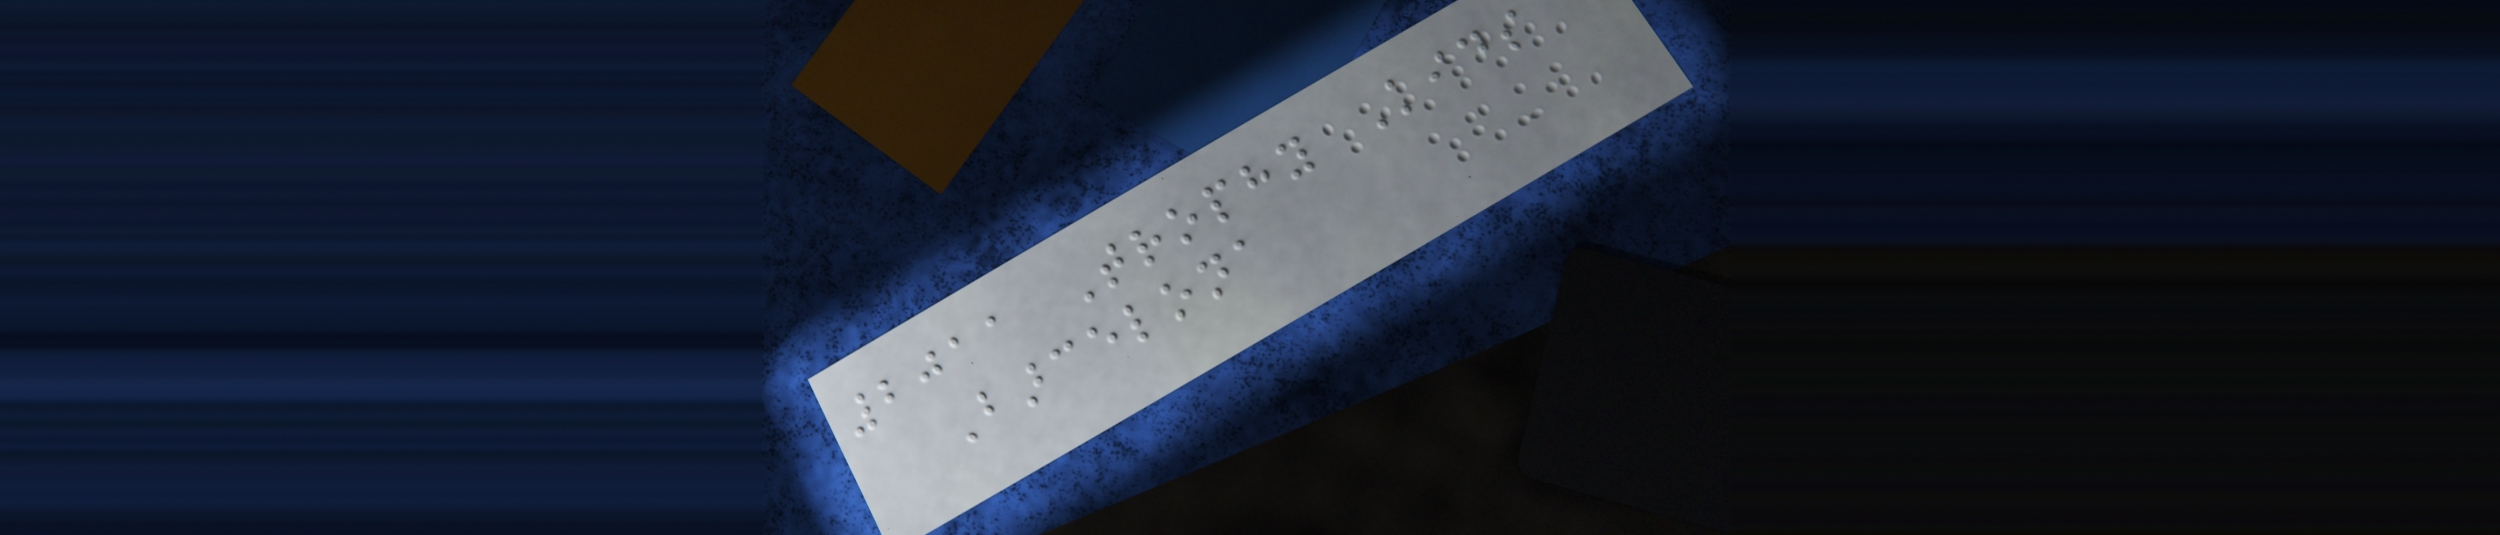2011 Trophy Kids
Barcelona
